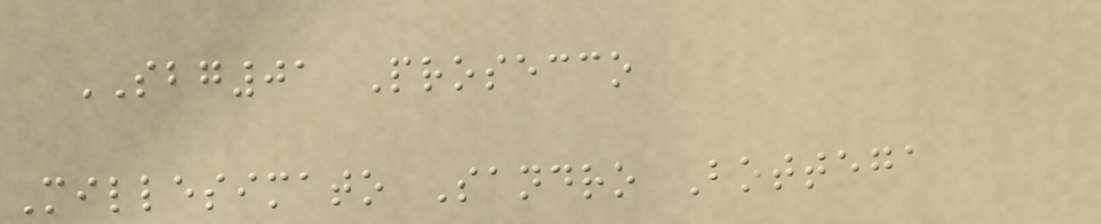SBG01 Prosecco
Millesimato Sandro Bottega
